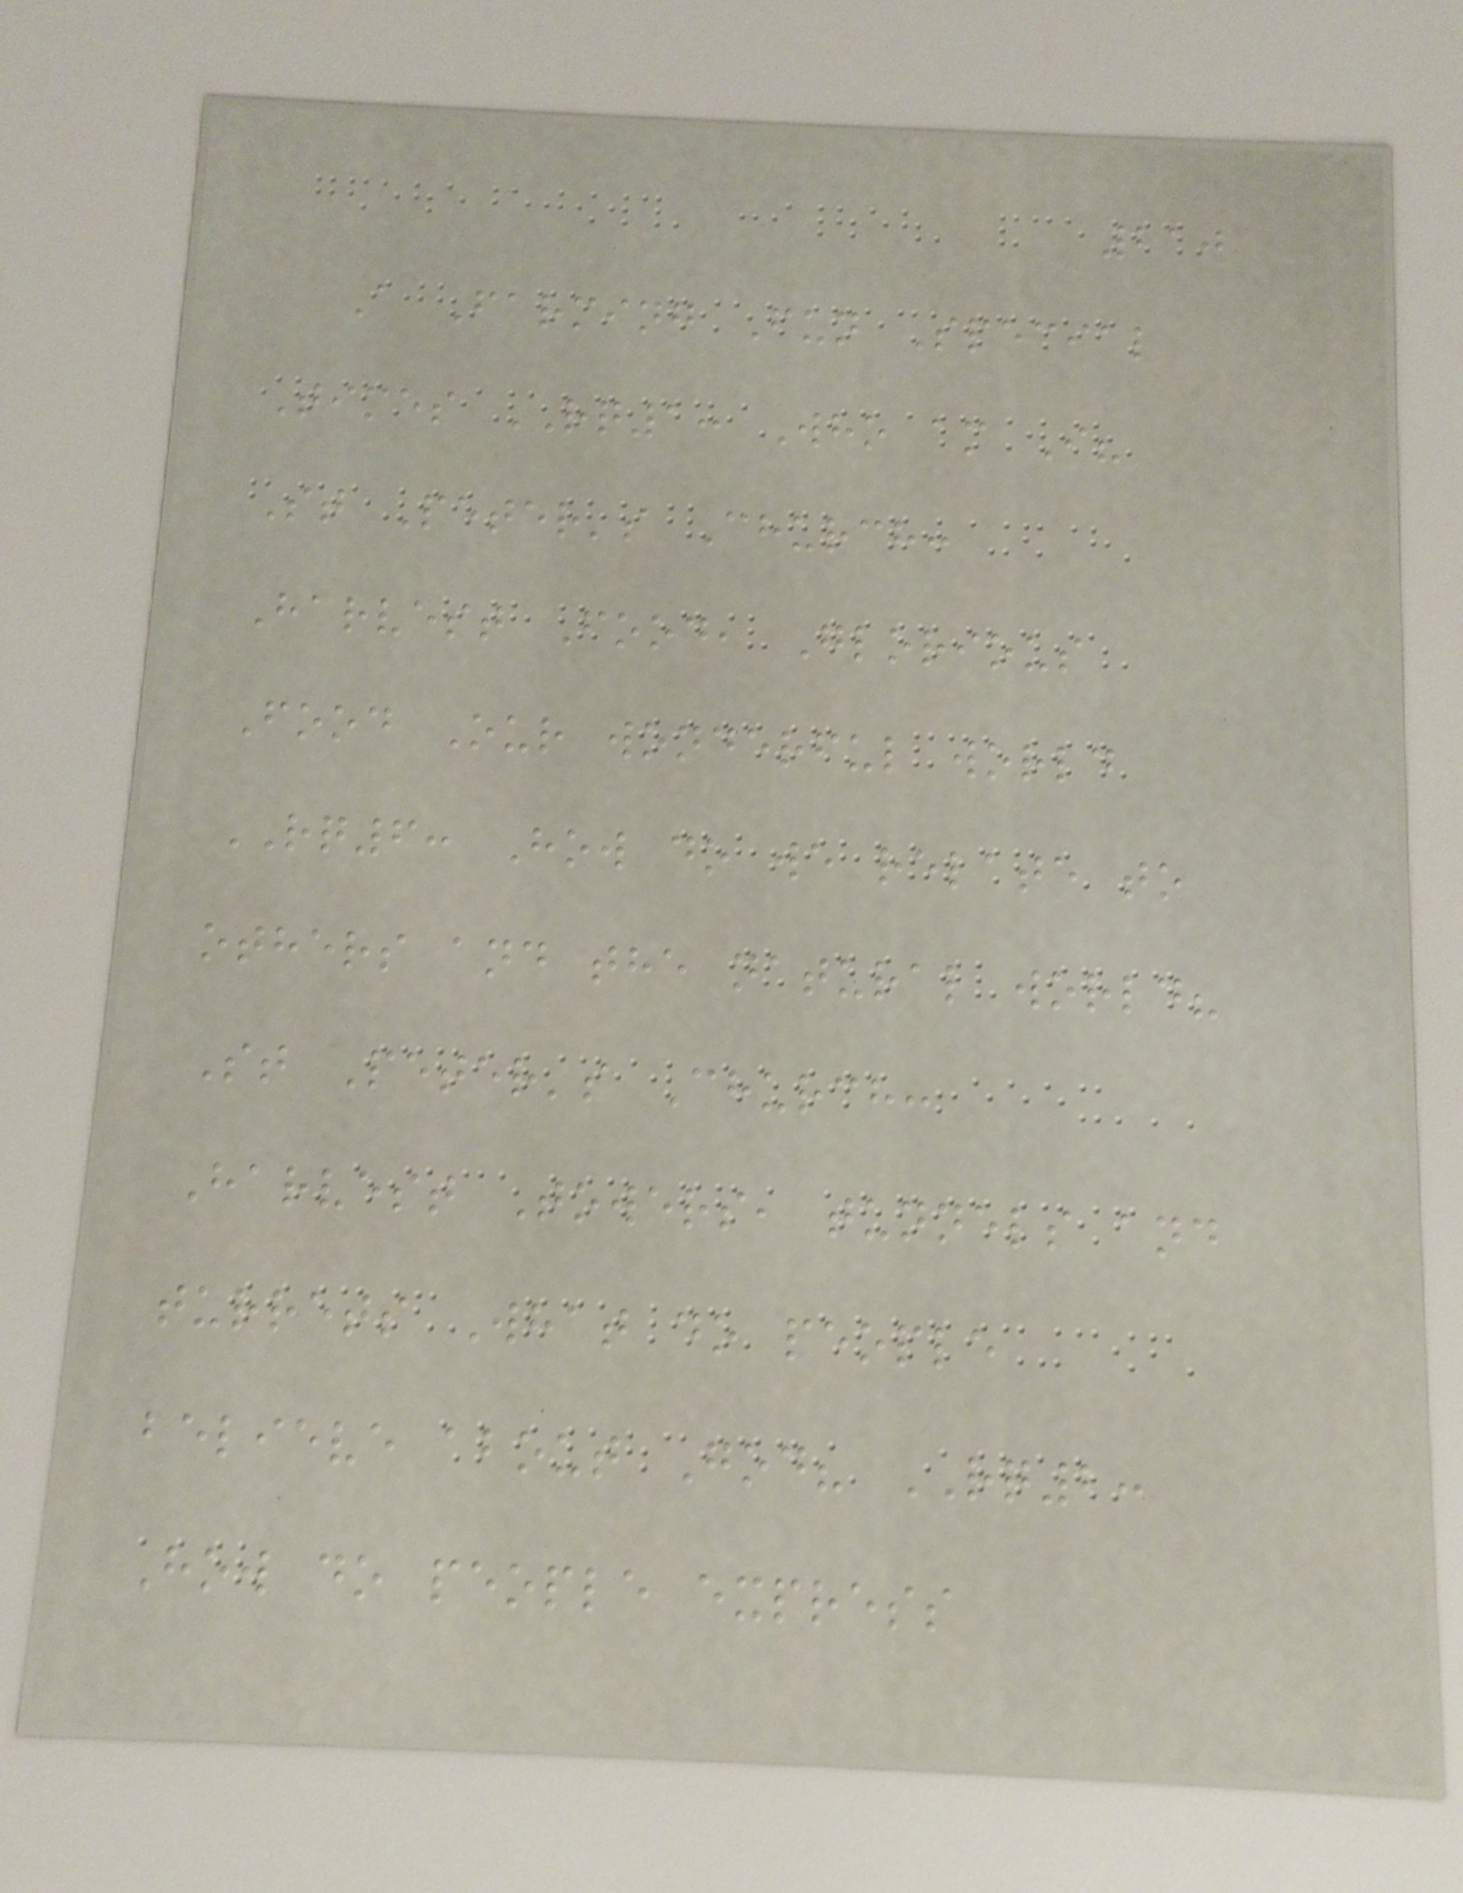210
A Farming Fun Special
Times RQ1: Who am I?
St Peter's Church:
Harvest Food, Glorious
Food Our wonderful world
RQ6: How do we relate to
others and the natural world?
St Peter's Church:
Harvest Towers, tunnels and
turrets What do people
believe about God? RQ2:
How do people express
